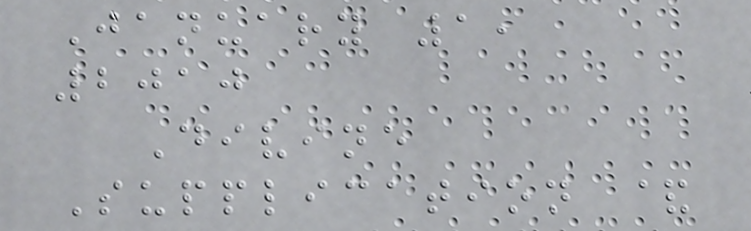January 1,
2010
Divine
Supplication &
